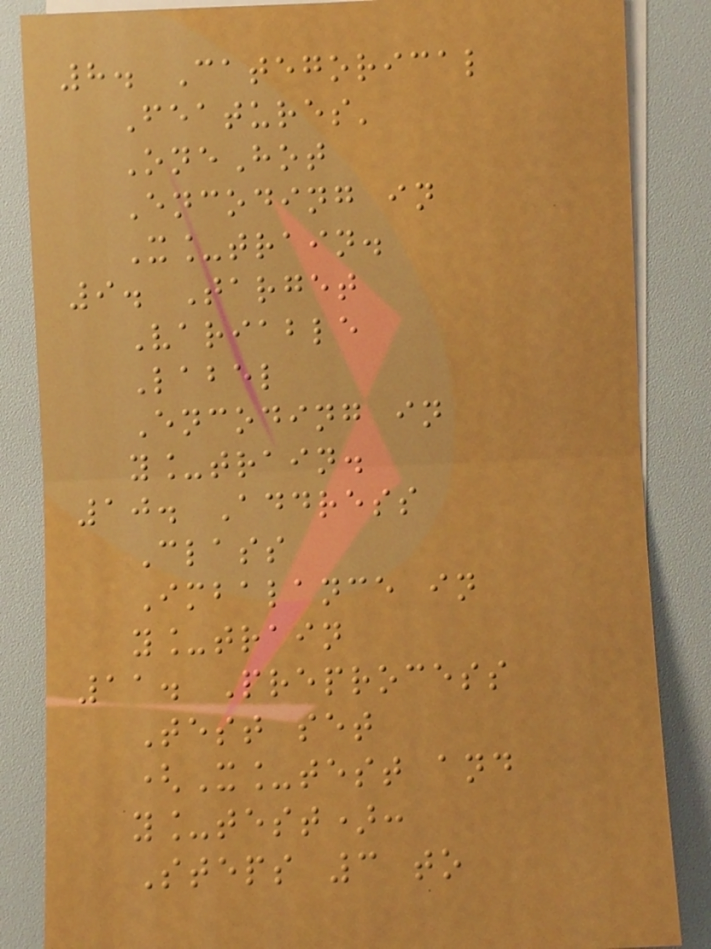8. Categorical
Features'
OneHot
Encoding in
X_train.
9. Target
Variable
Label
Encoding in
y_train.
10. Address
Class
Imbalance in
y_train
11. Preprocess
Test set
(X_test and
y_test):
Steps 3 to
